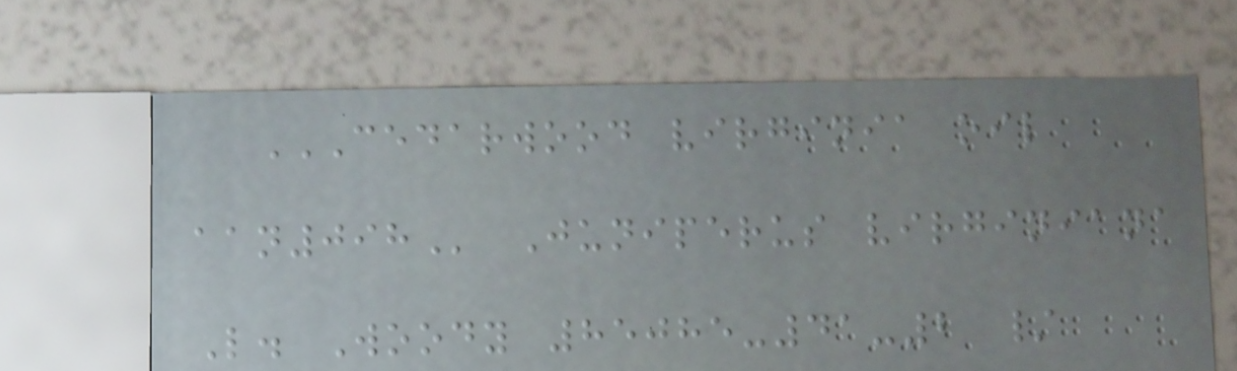CEDARWOOD VIRGINIA OIL
AAN098 Juniperus virginiana
L. Woody 85085-41-2 /
